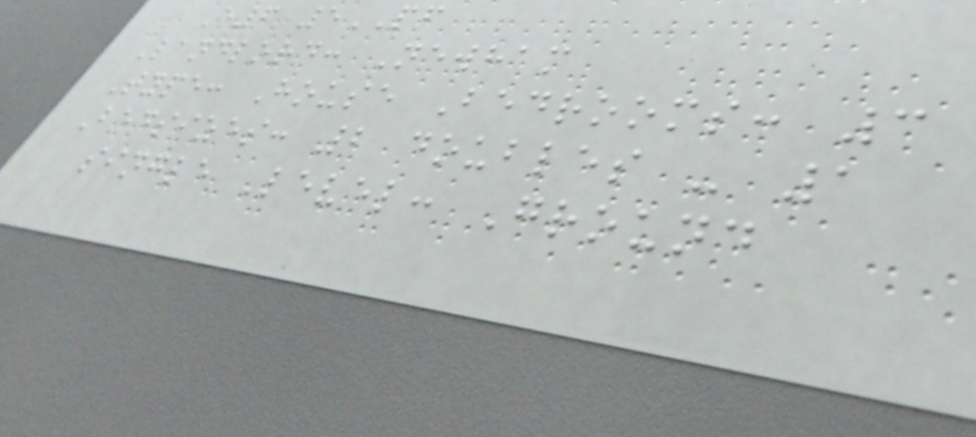E6 5PF
Landlord: Newham
Type: House Bedrooms: 3
Bedsizes: 2 doubles - 1
single Level: Ground
